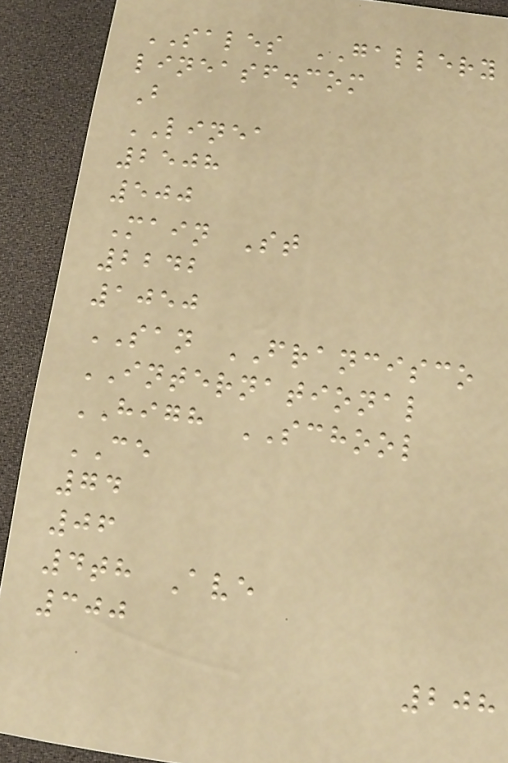SALES GALLERY
lineasf.com
B
LINEA
2508
500
Main St
2242
1050
SAN FRANCISCO
INTERNATIONAL
HIGH SCHOOL
CE
74
06
4th Ave
300
208
